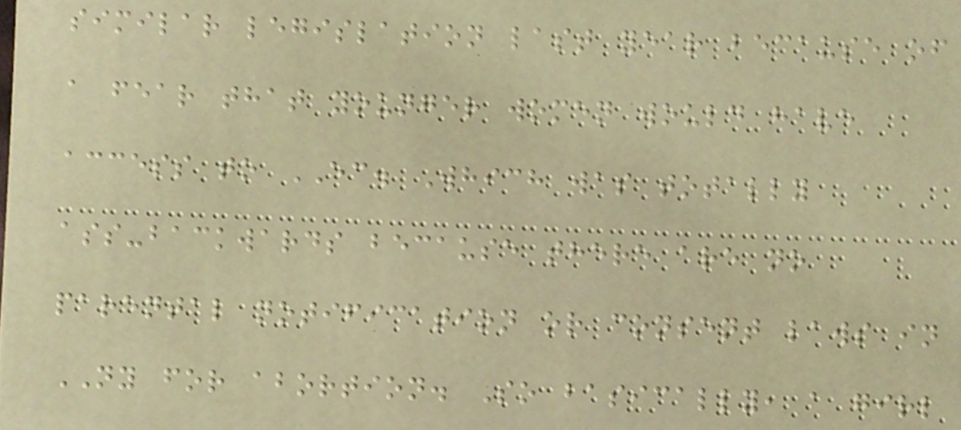similar legislation last year because of
a fear that younger women would have
access to EC. Which was totally
ass-backwards because there are no
parental notification or consent laws in
NY for abortion. So basically, a girl
